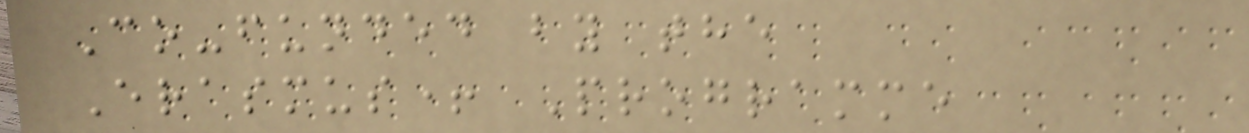Co-funded by the
Erasmus+ Programme
